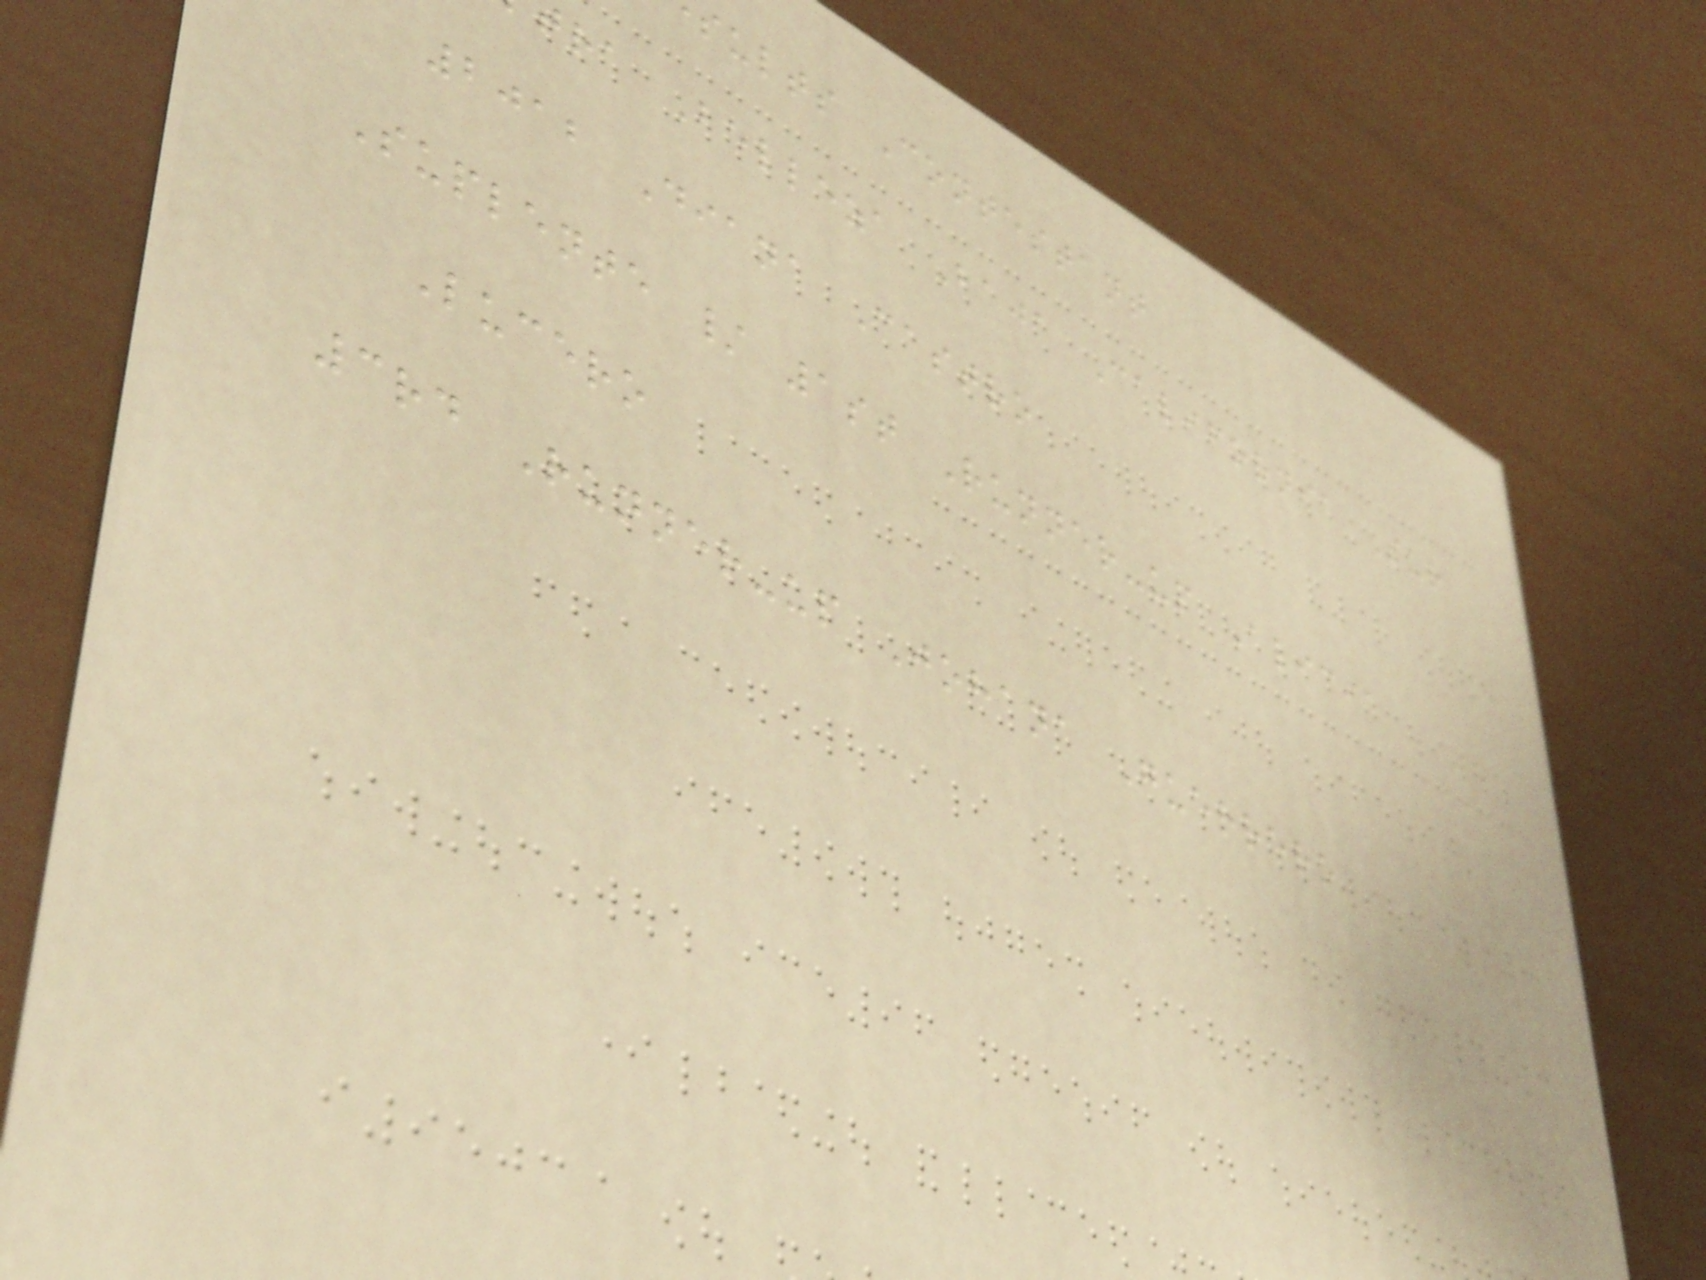sults Contestant
ra Belleza Baja California Sur
2012 Diana Castro
Suplente / 1st Runner-up Alicia
Lucero
3rd Runner-up Johana Guerrero
